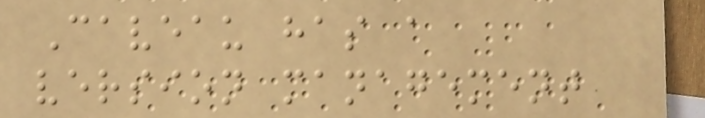Caveau has a
version management
